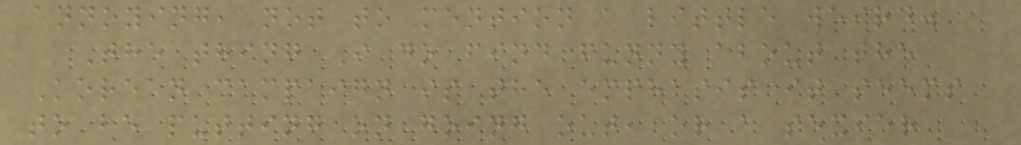annoying, not to mention a little weird.
The thing I do find funny about the
Korean campaign is the emphasis it seems
to be putting on going out, or a sexier
